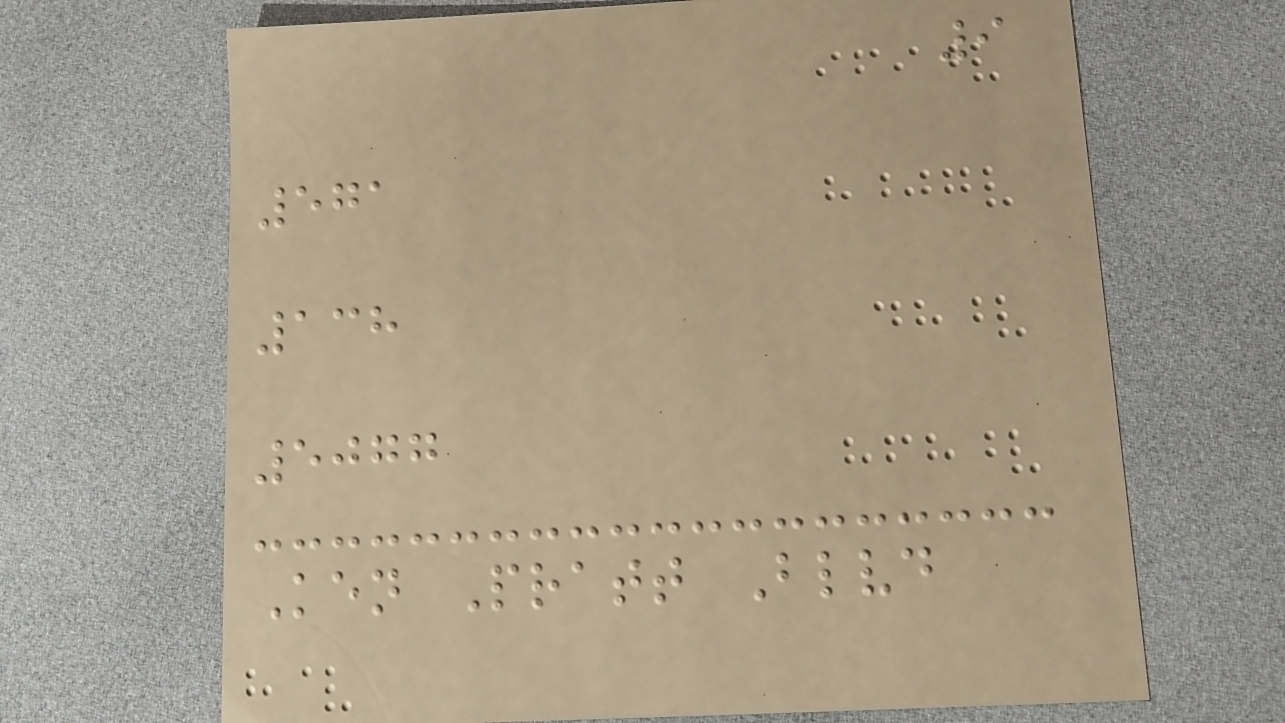9
571
138
5077
Ken Pratt Blvd
